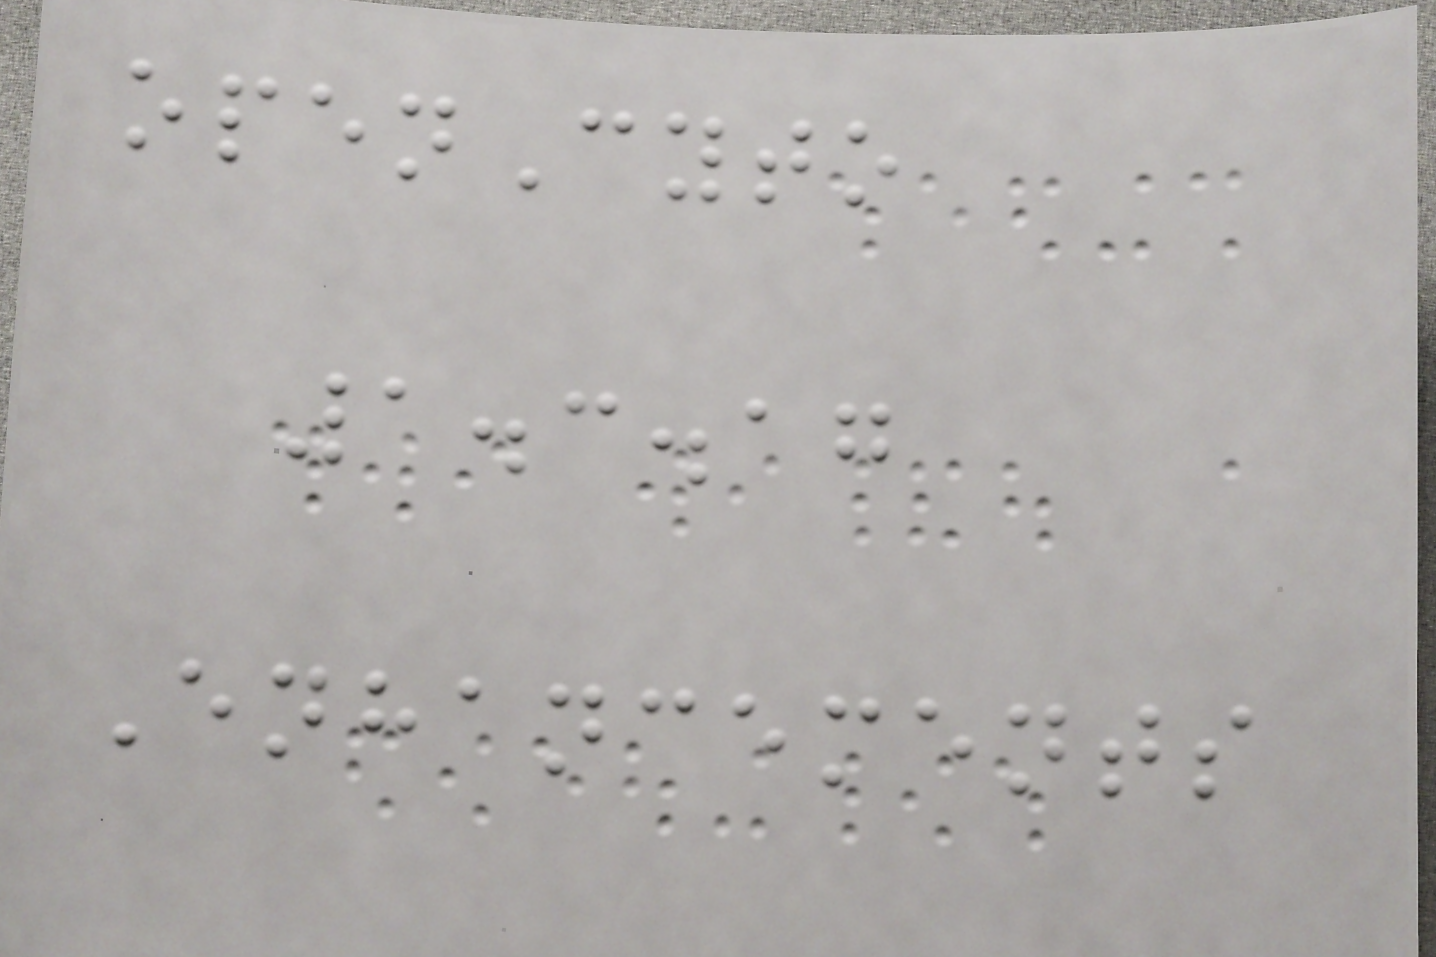openCyto
1.3.17
Enhancements
